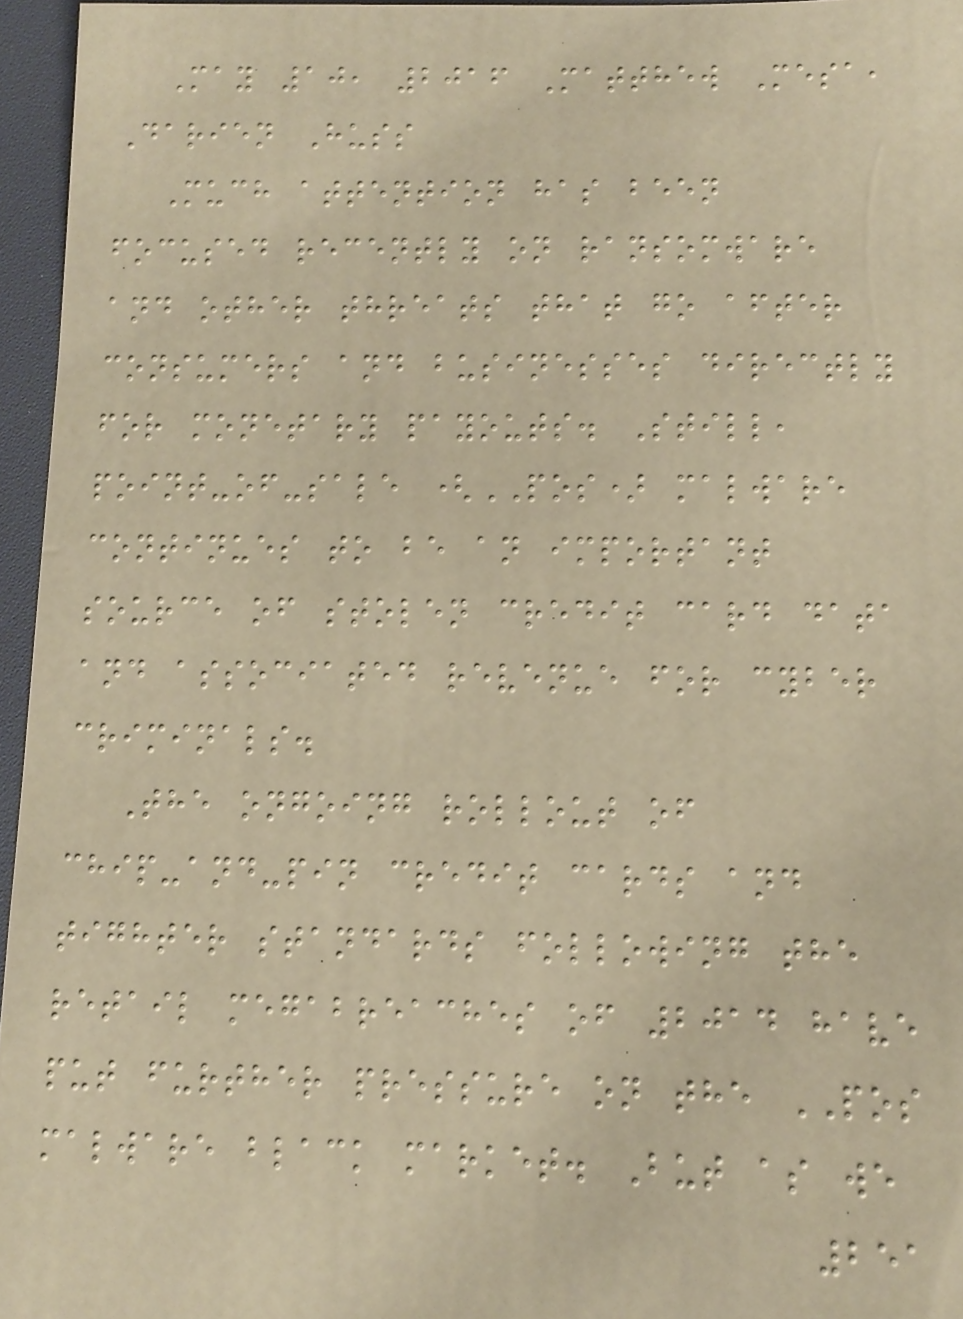May 10, 2016 Matthew Mesa,
Darien Huss
Much attention has been
focused recently on ransomware
and other threats that go after
consumers and businesses directly
for monetary payouts. Still,
point-of-sale (POS) malware
continues to be an important
source of stolen credit card data
and associated revenue for cyber
criminals.
The ongoing rollout of
chip-and-pin credit cards and
tighter standards following the
retail megabreaches of 2014 have
put further pressure on the POS
malware black market. But as we
251
